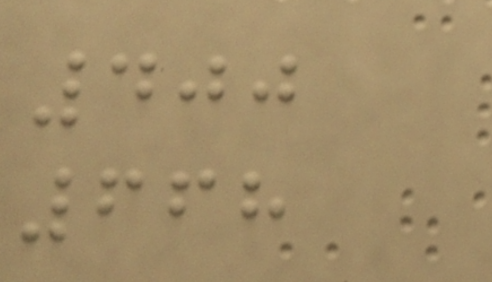400
668
